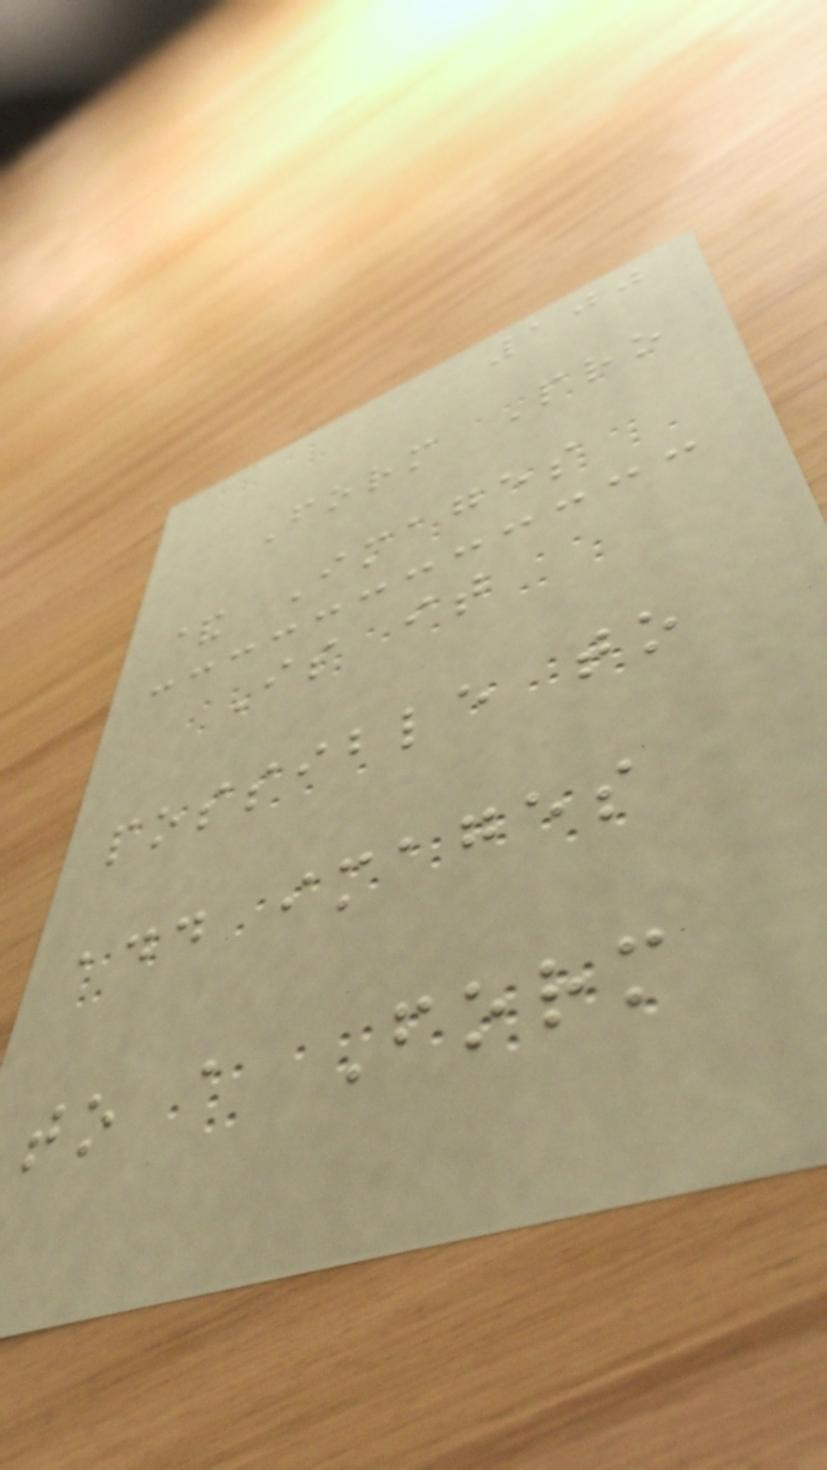100
Form Pro
& Images
Is it
possible to
add images
to a Form
